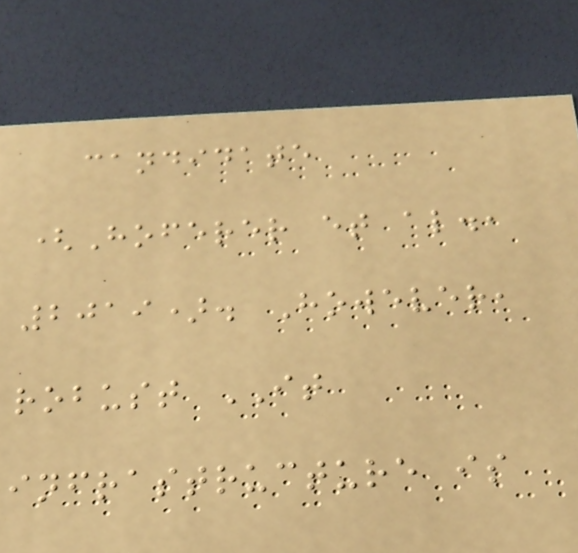candidate
(Hoferer et al.,
2019). However,
robust IT
infrastructure is
